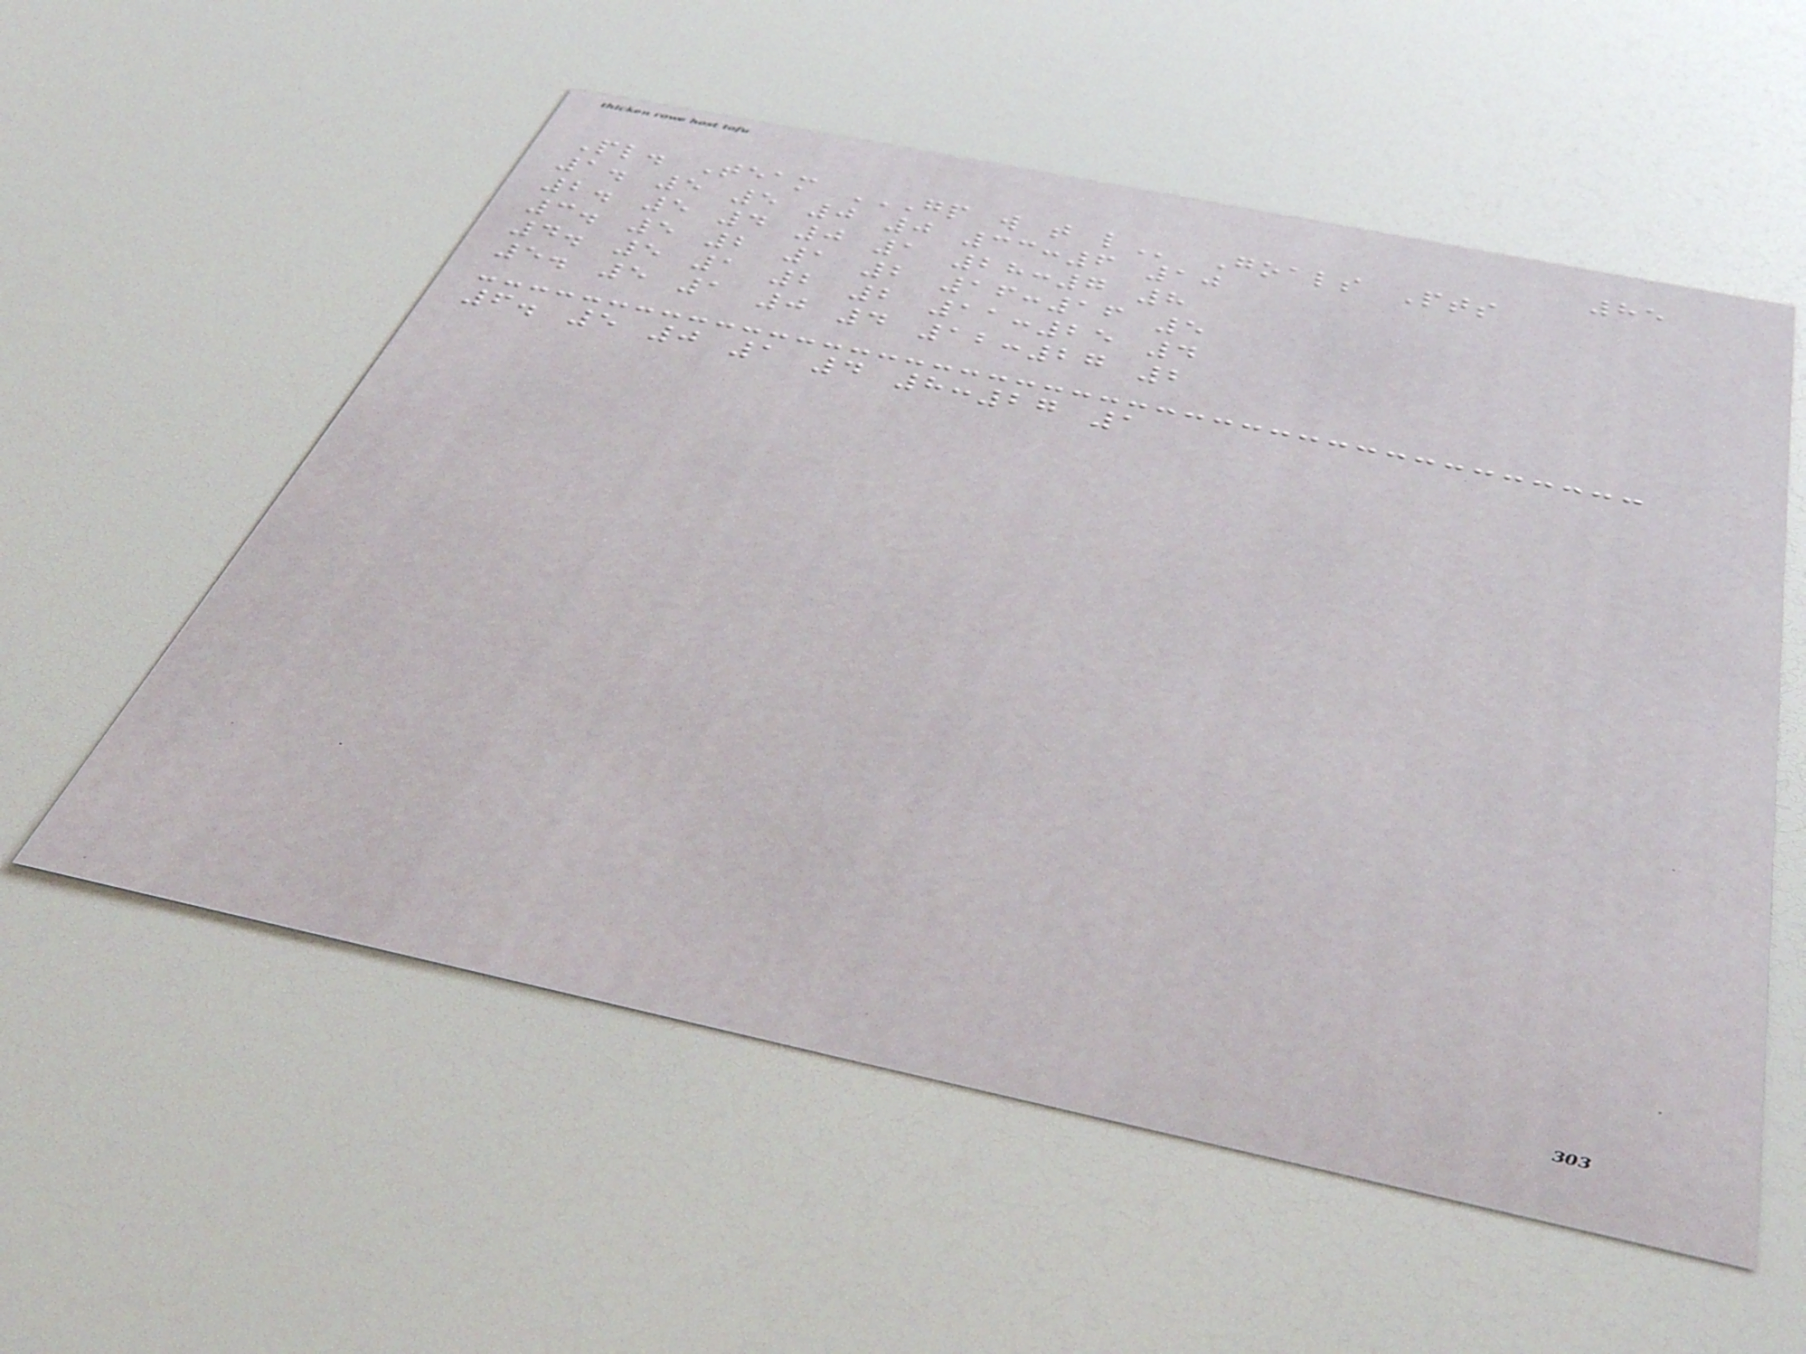85
Pl. Team GP W T L Goals Pts
1. 5 5 0 0 33:6 10
2. 5 4 0 1 28:7 8
3. 5 2 1 2 16:16 5
4. 5 1 2 2 11:25 4
5. 5 1 0 4 12:27 2
6. 5 0 1 4 8:27 1
